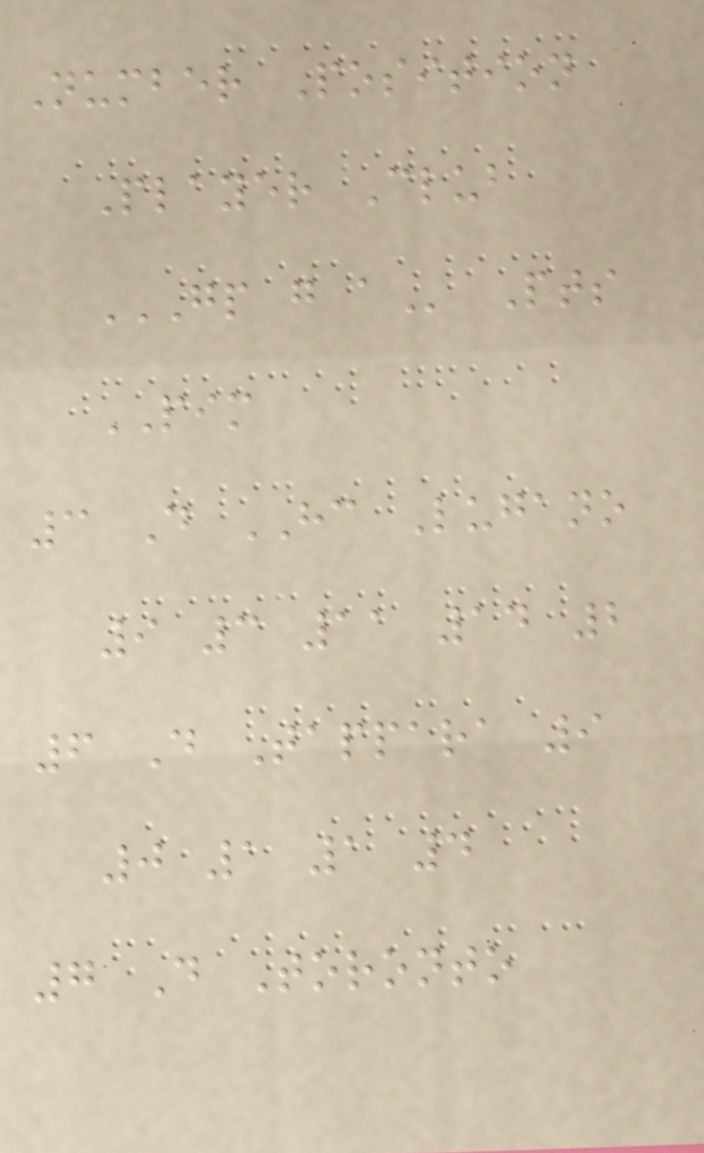Number Position
Player Club
GP G A Pts
PIM
3 D HC Lugano
9 3 11 14 2
6 D Tappara 9
0 1 1 4
7 D Toronto
